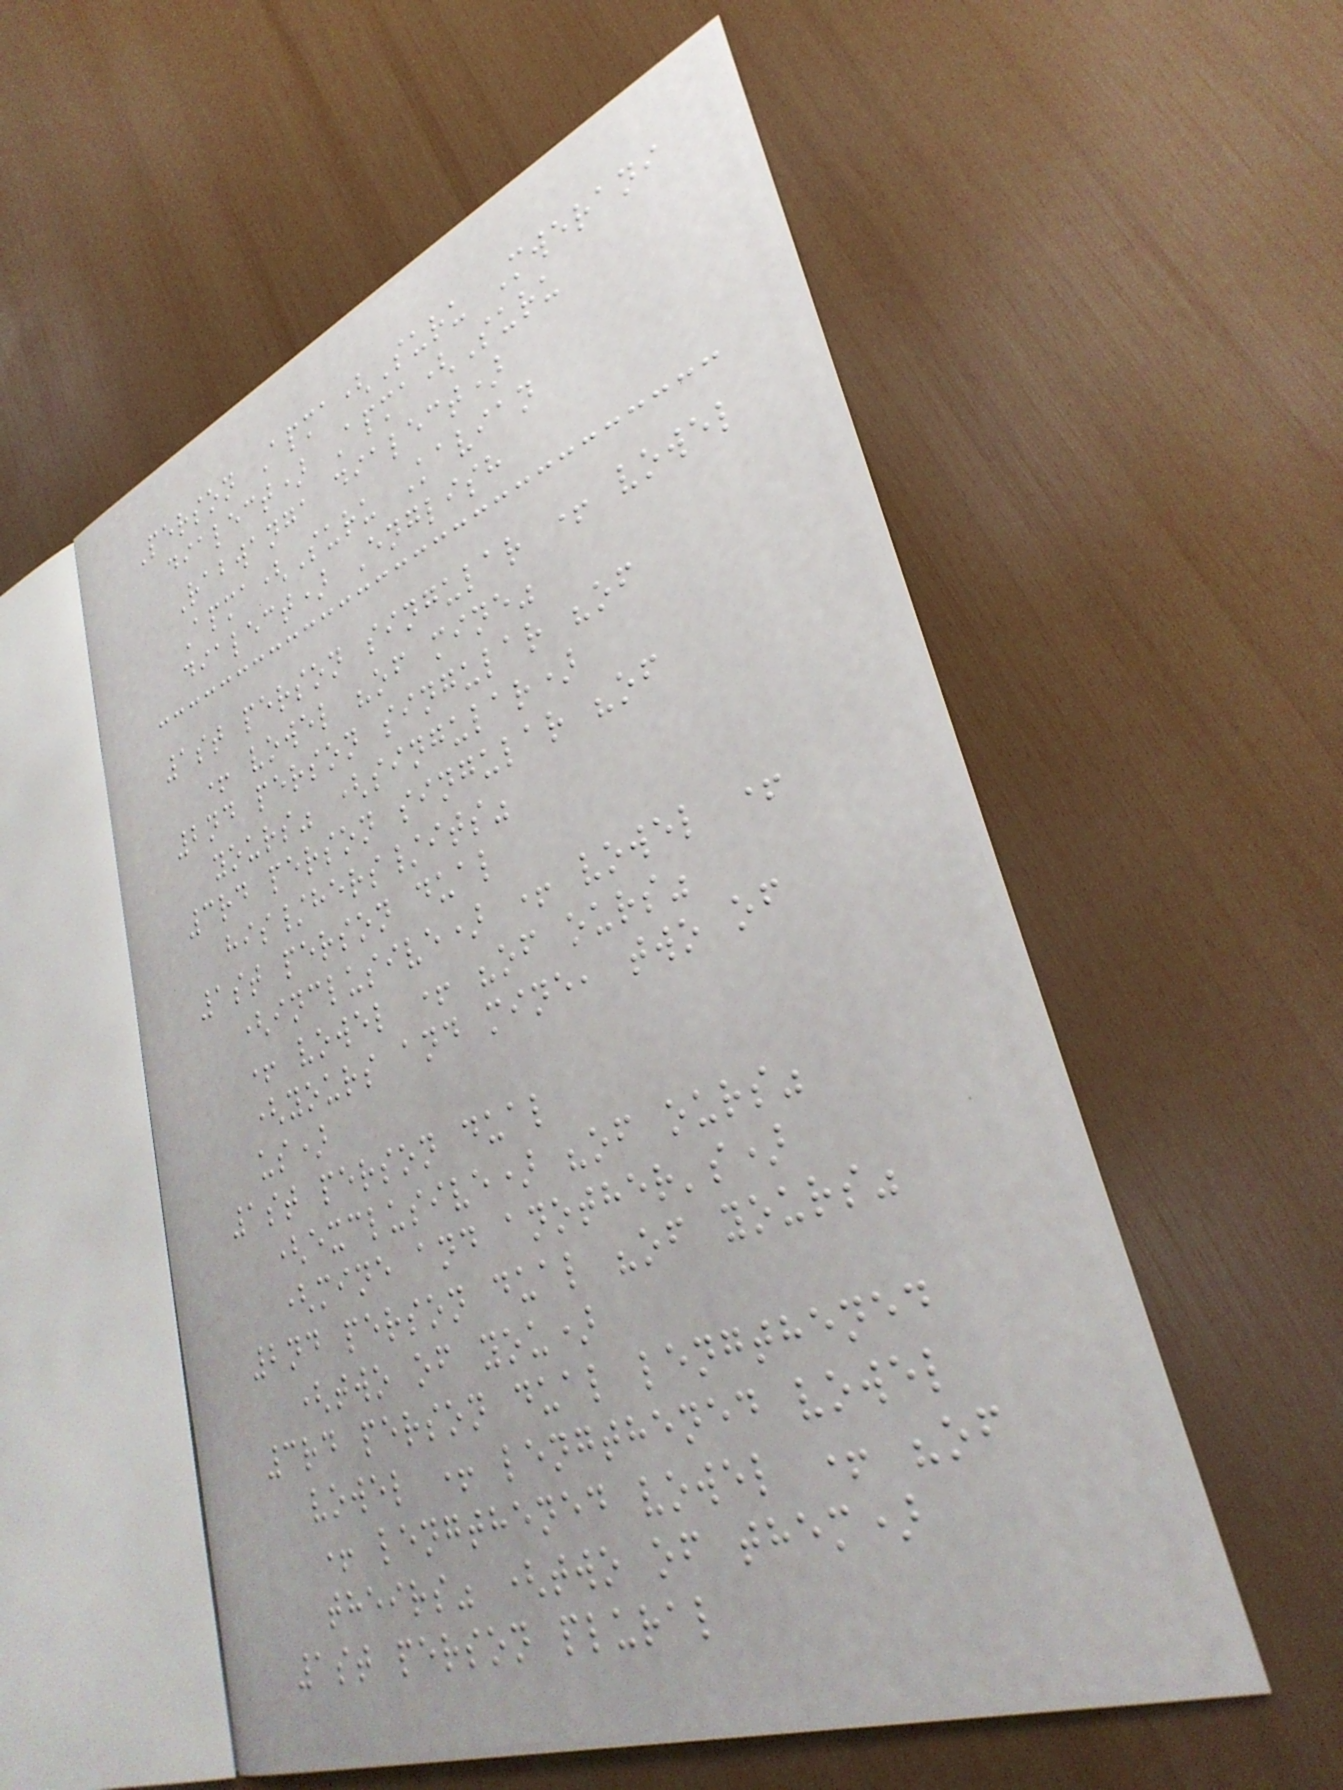Person Apma(Suru Mwerani
dialect) Apma(Suru
Rabwanga dialect)
Apma(Suru Kavian
dialect) English
1st person singular + vowel
+ vowel "of mine"
2nd person singular "of
yours" (singular)
3rd person singular "of
his/hers/its"
1st person dual
(inclusive) + vowel +
+ vowel + "of ours"
(yours and mine, two of
us)
1st person dual
(exclusive) "of ours"
(mine and another's)
2nd person dual "of yours"
(two of you)
3rd person dual lengthened
vowel + lengthened vowel
+ lengthened vowel + "of
theirs" (two of them)
1st person plural
